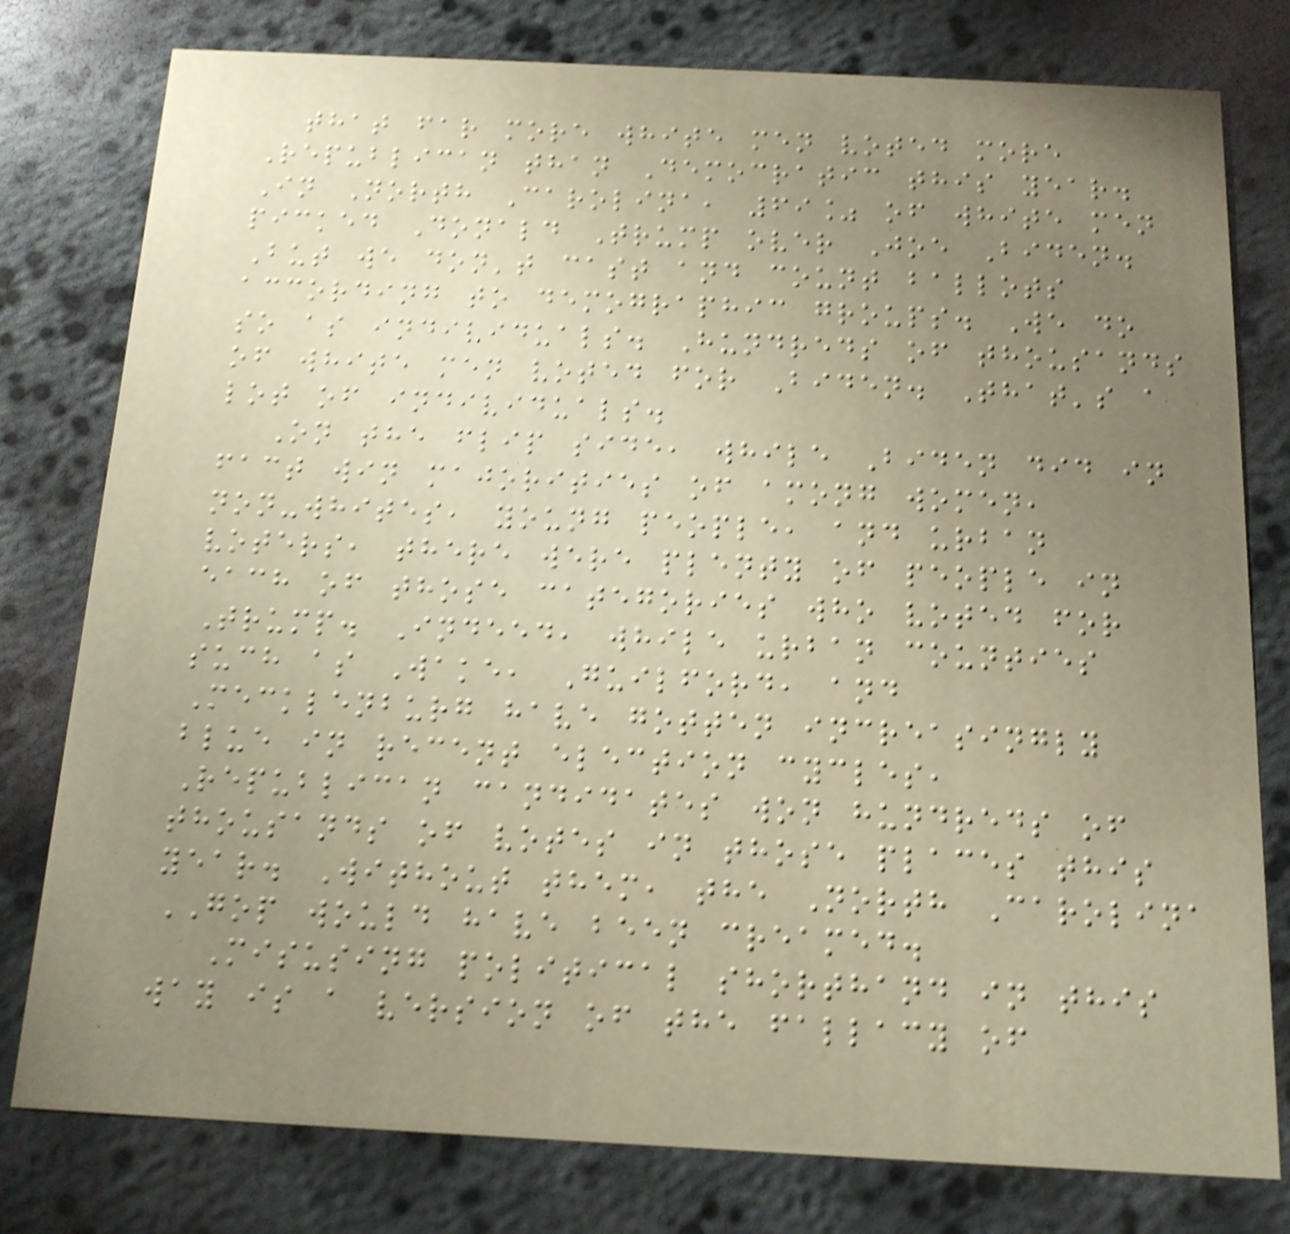that far more white men voted more
Republican than Democratic this year.
In North Carolina, 69% of white men
picked Donald Trump over Joe Biden.
But we don't cast and count ballots
according to demographic groups. We do
so as individuals. Hundreds of thousands
of white men voted for Biden. That's a
lot of individuals.
On the flip side, while Biden did in
fact win majorities of among women,
non-whites, young people, and urban
voters, there were plenty of people in
each of those categories who voted for
Trump. Indeed, while urban counties
such as Wake, Guilford, and
Mecklenburg have gotten increasingly
blue in recent election cycles,
Republican candidates won hundreds of
thousands of votes in those places this
year. Without them, the North Carolina
GOP would have been creamed.
Misusing political shorthand in this
way is a version of the fallacy of
